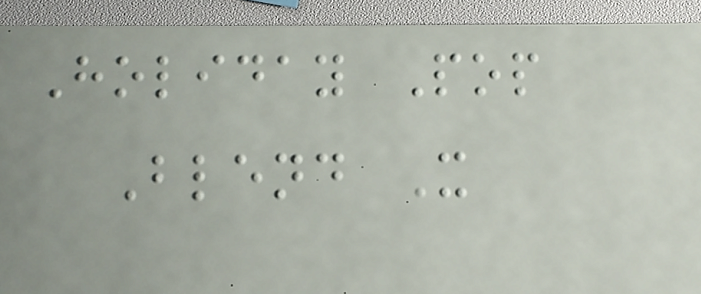Holiday Pop
Blend X
